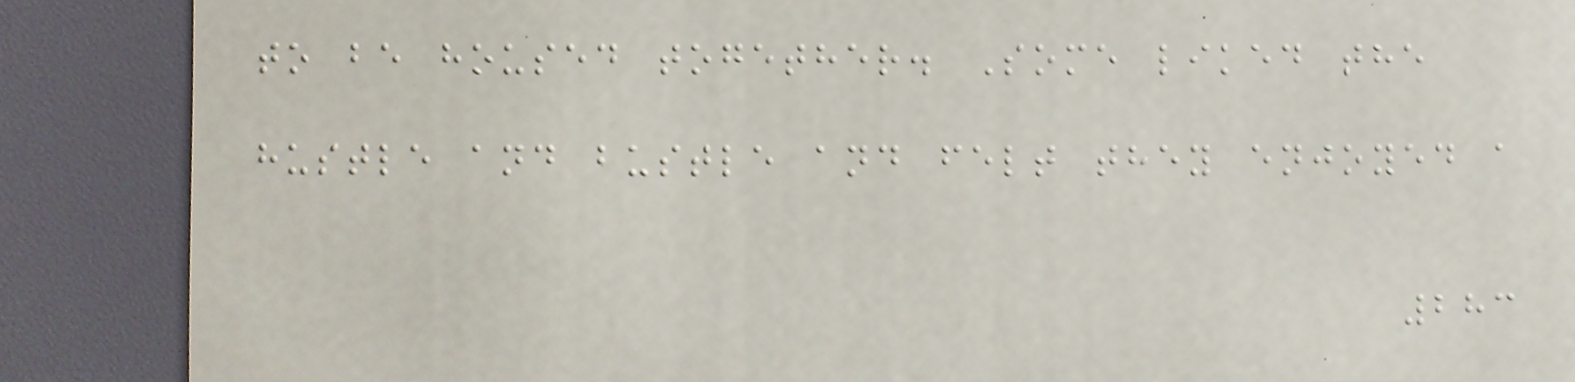to be housed together. Some liked the
hustle and bustle and felt they enjoyed a
283
